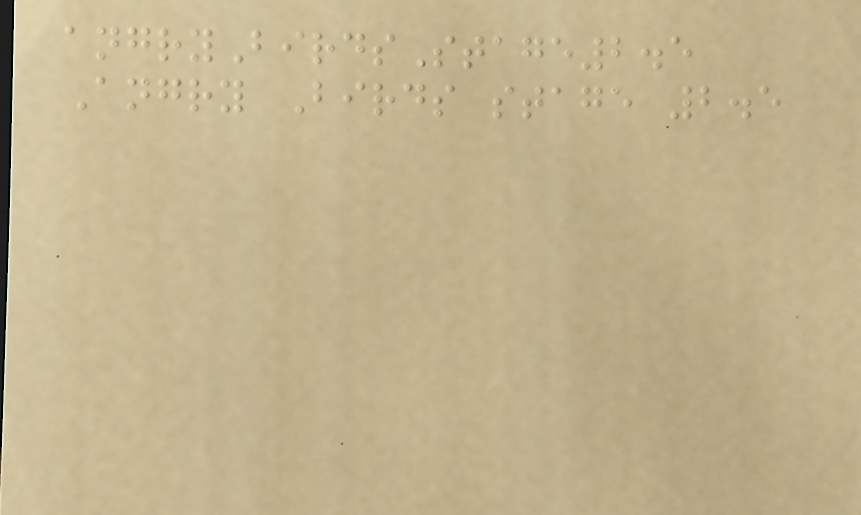angryBirdsStage2.5
Angry Birds stage 2.5
